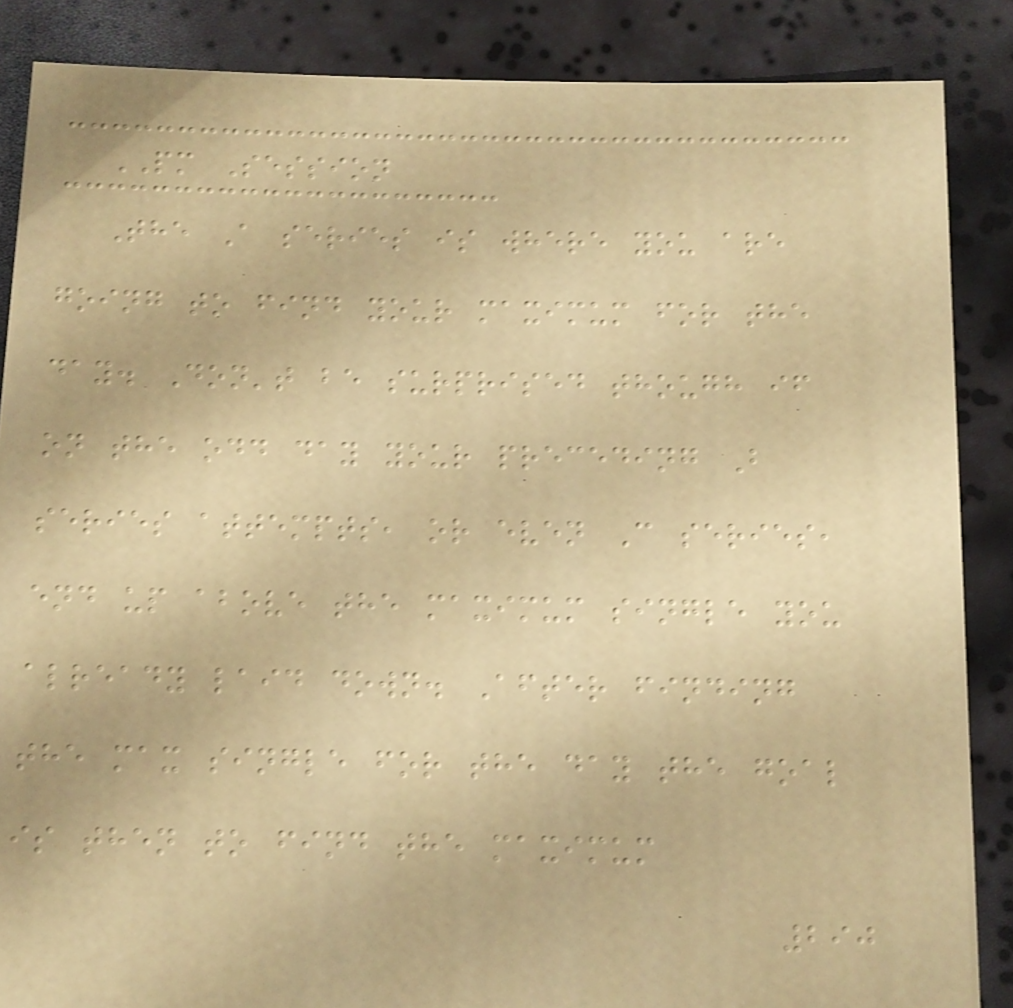PM Session
The A series is where you are
going to find your maximum for the
day. Don't be surprised though if
on the odd day your preceding B
series attempts, or even C series,
end up above the maximum single you
already laid down. After finding
the max single for the day the goal
is then to find the maximum
290
